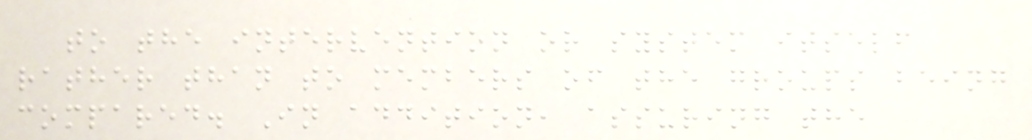to the intervention or system itself
rather than to members of the groups being
compared. In addition, assuring the
